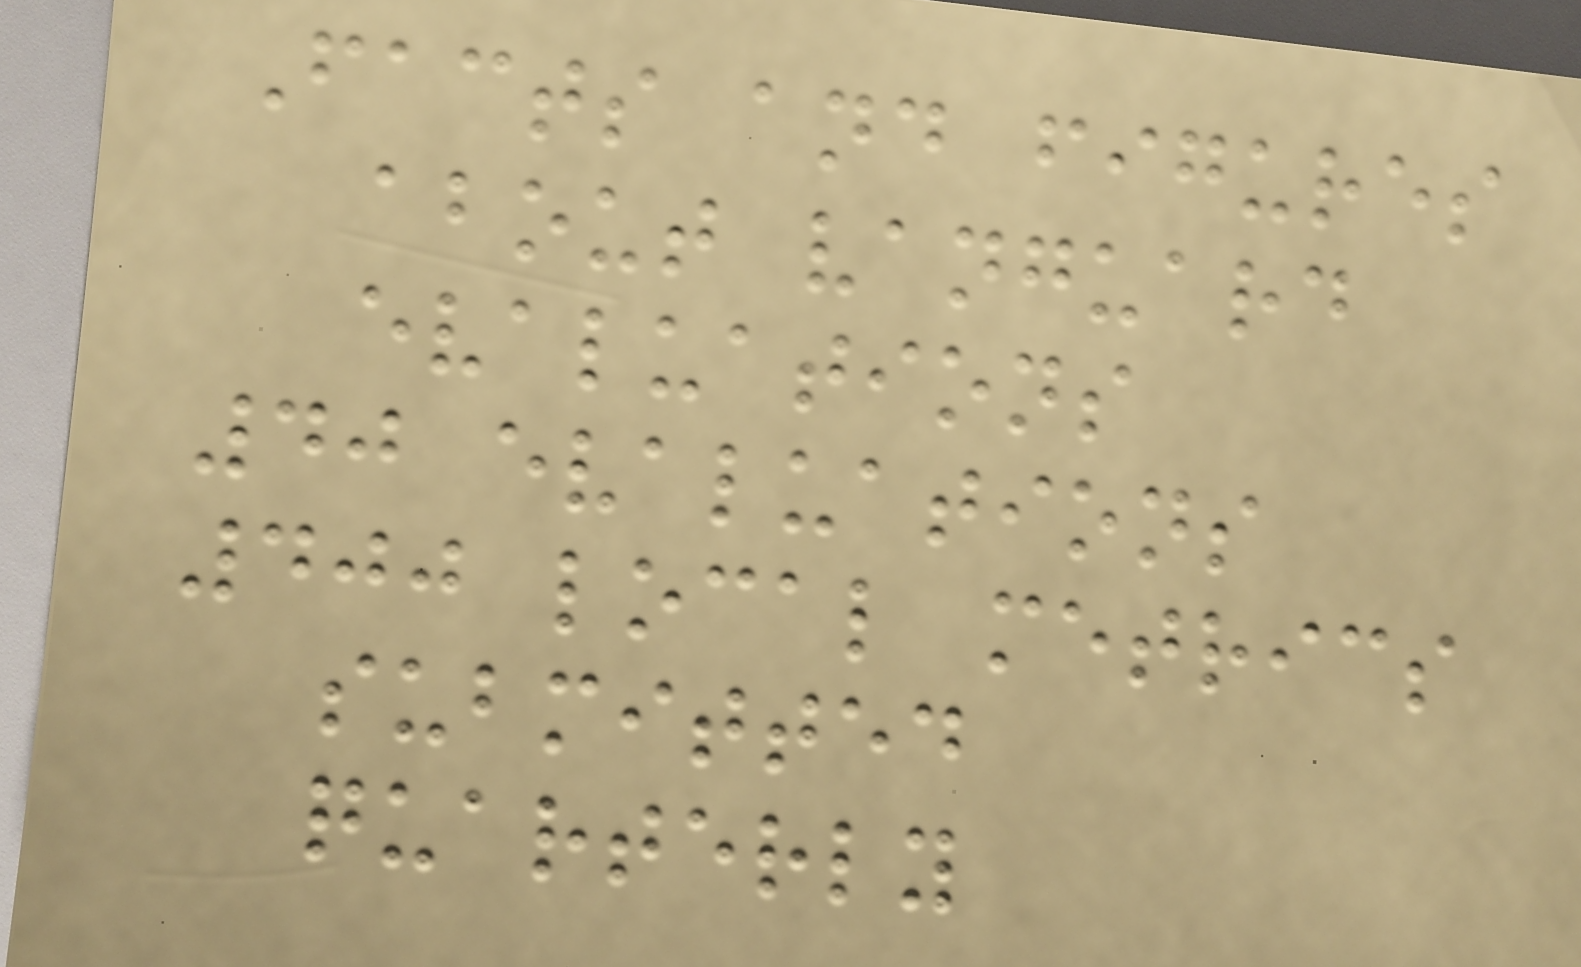Facts and figures
about vanguard
evaluations
40 evaluations
400 local metrics
submitted
quarterly
